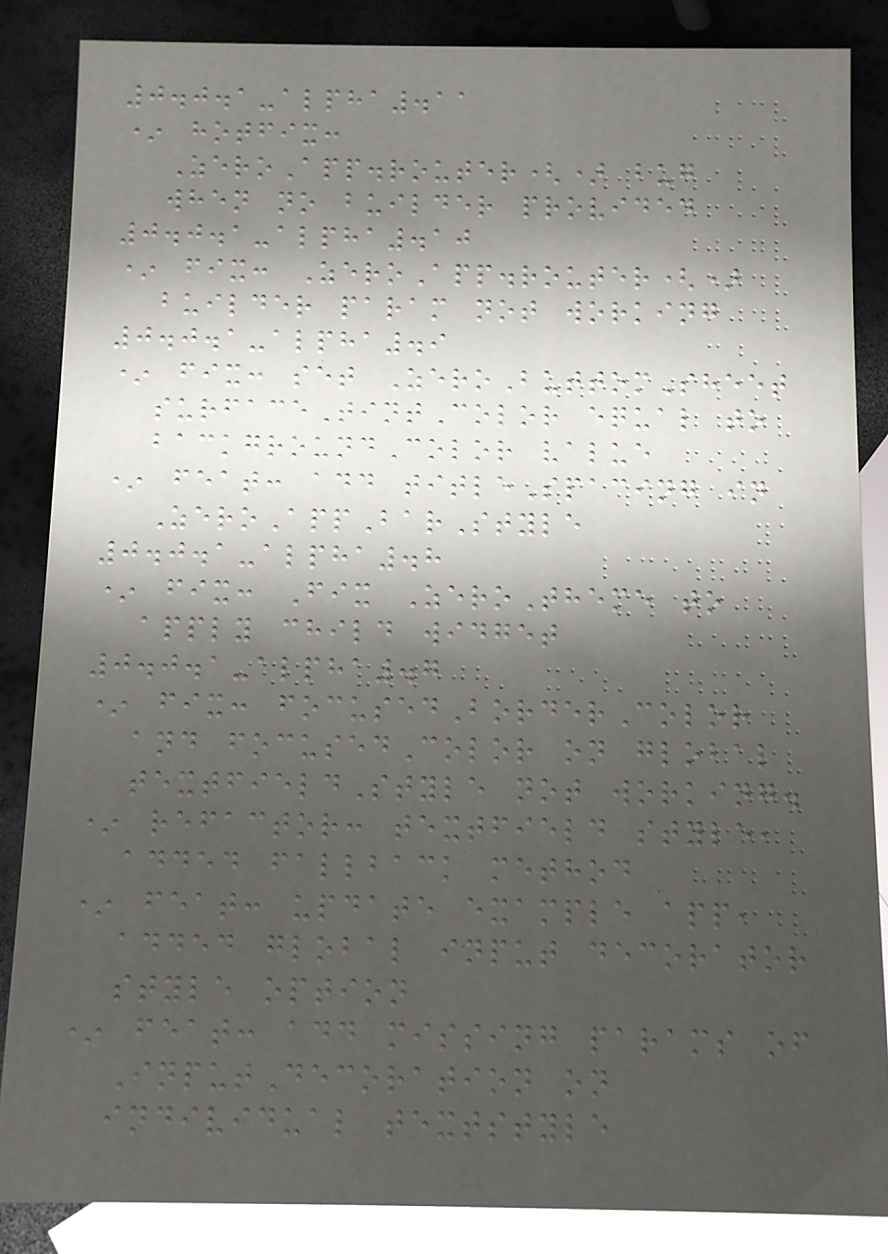0.0.1-alpha.11
* hotfix:
ZeroApp.router() bug
when no builder provided
0.0.1-alpha.10
* fix: ZeroApp.router()
builder param not working
0.0.1-alpha.9
* fix: set ZeroButtomSheet
surfaceTintColor equal to
backgroundColor value
* feat: add titleSpacing in
ZeroAppBarStyle
0.0.1-alpha.8
* fix: Fix ZeroTheme to
apply child widget
0.0.1-alpha.7
* fix: focusedBorderColor
and focusedColor on global
textfieldStyle not working.
* refactor: textfield style,
added fallback method
* feat: update example app,
added global input decorator
style option
* feat: add missing params of
InputDecoration on
individual textstyle
